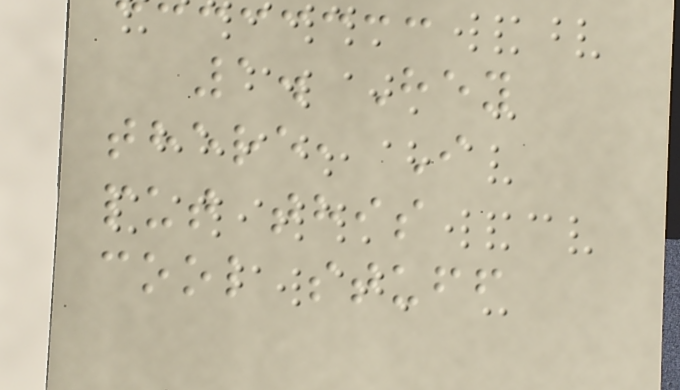1. Hey
there, I
put this
cool stuff
